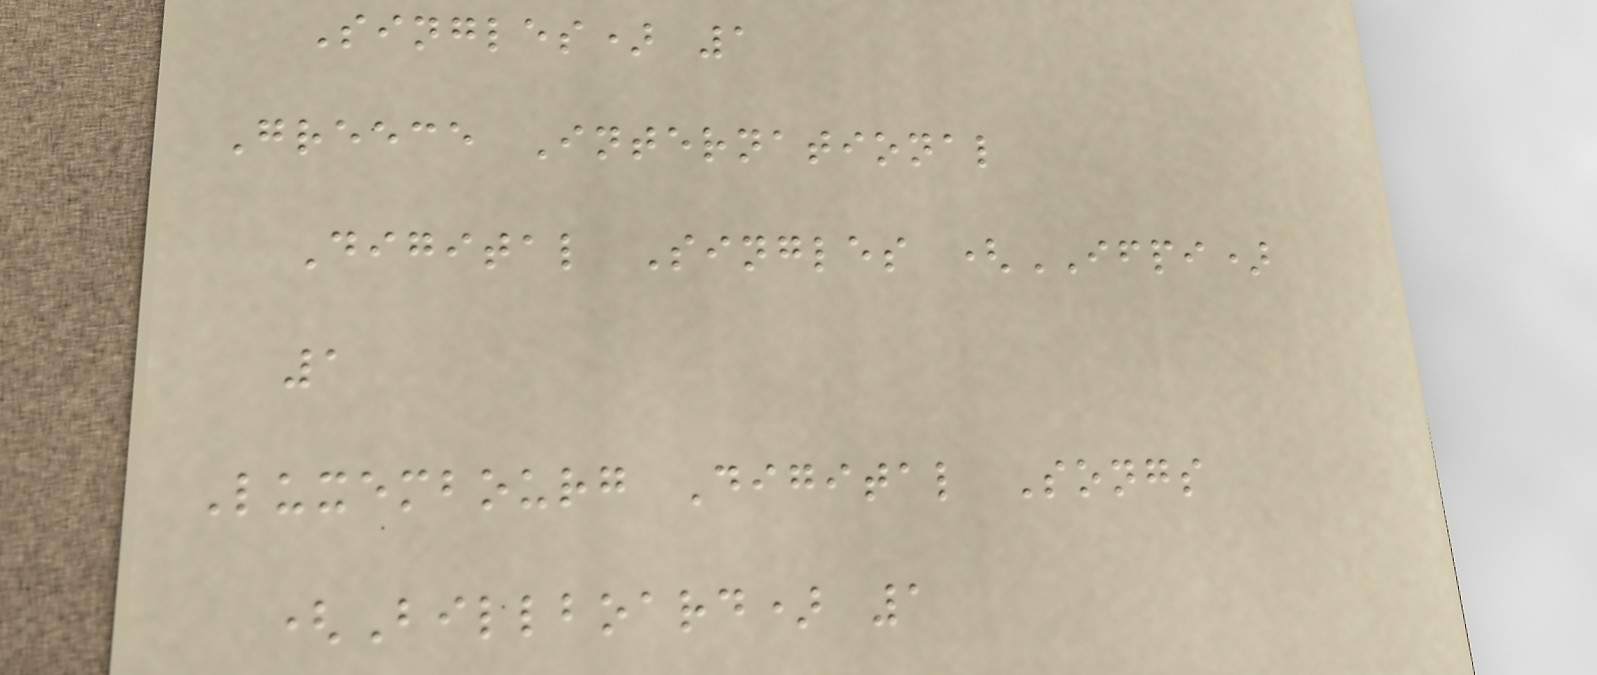Singles) 1
Greece International
Digital Singles (IFPI)
1
Luxembourg Digital Songs
(Billboard) 1
